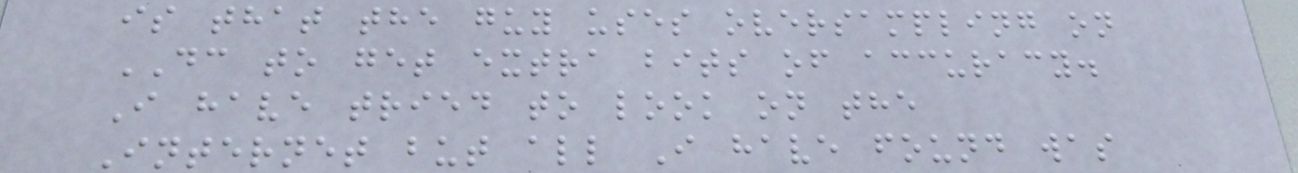is that the guy uses oversampling on
DC to get extra bits of accuracy.
I have tried to look on the
Internet but all I have found was
